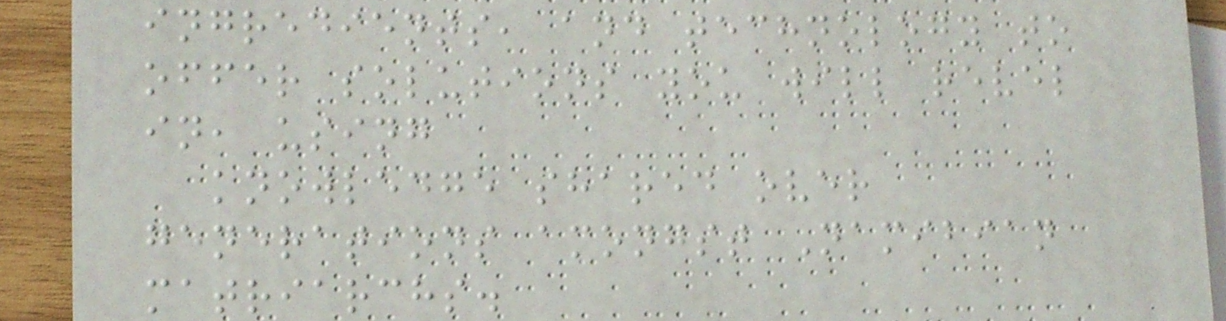ingredients, and technology to
offer solutions you will revel
in, using
knowledge shared over
generations amongst Namibian
matriarchs.
